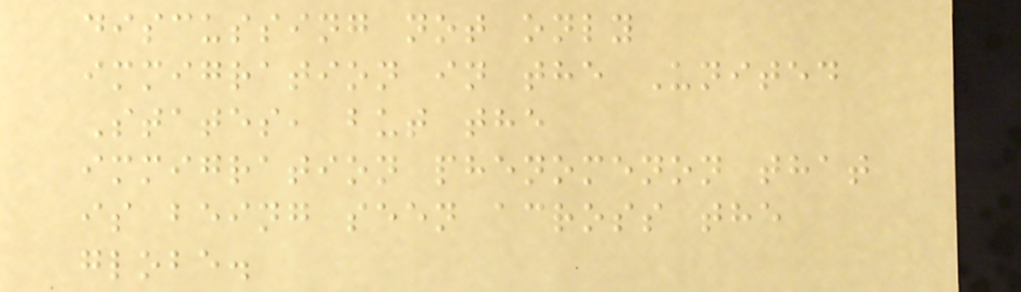discussing not only
immigration in the United
States, but the
immigration phenomenon that
is being seen across the
globe.
